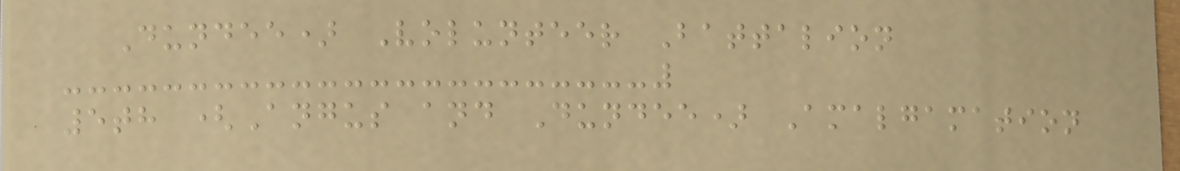Dundee) Volunteer Battalion
5th (Angus and Dundee) Amalgamation
